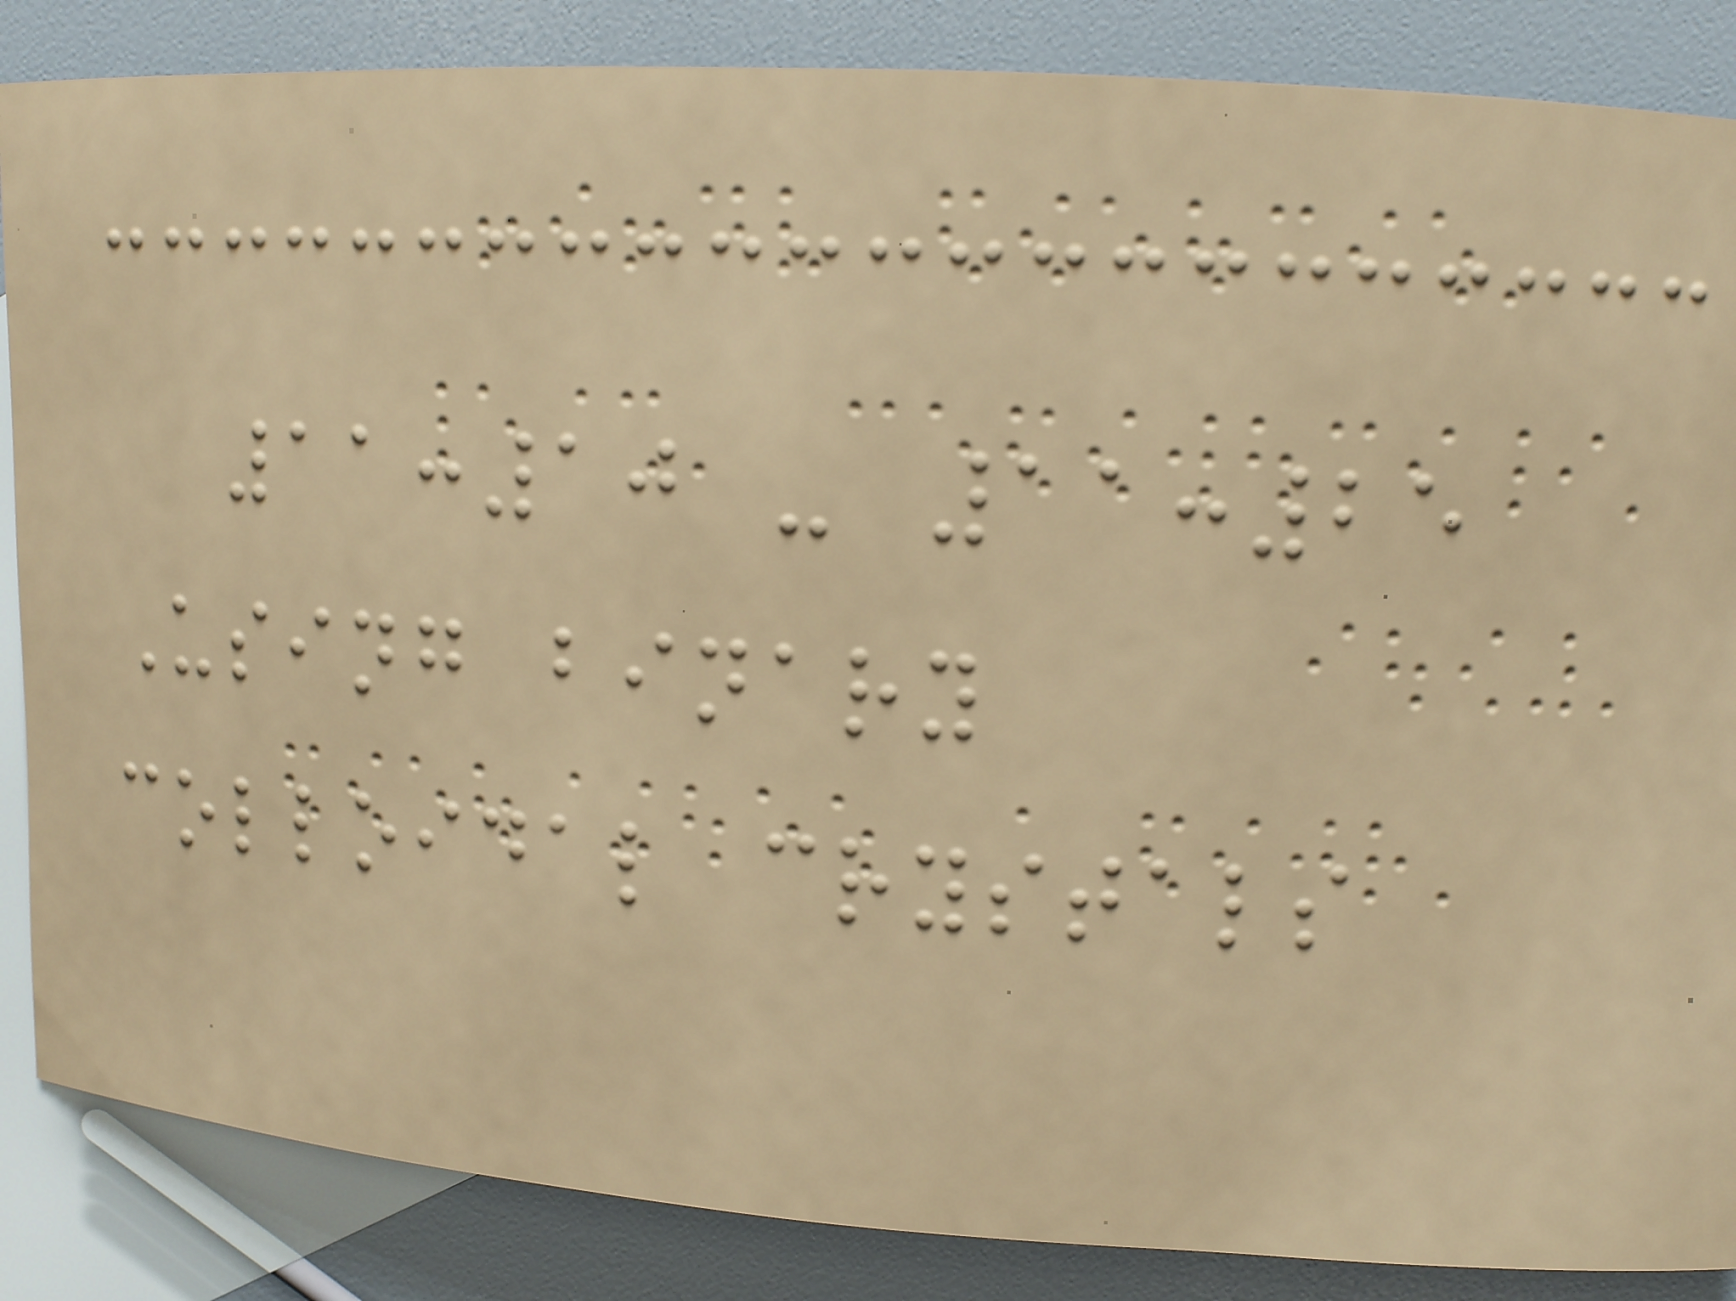11:10 - 11:25
Using binary
colloidal crystals
